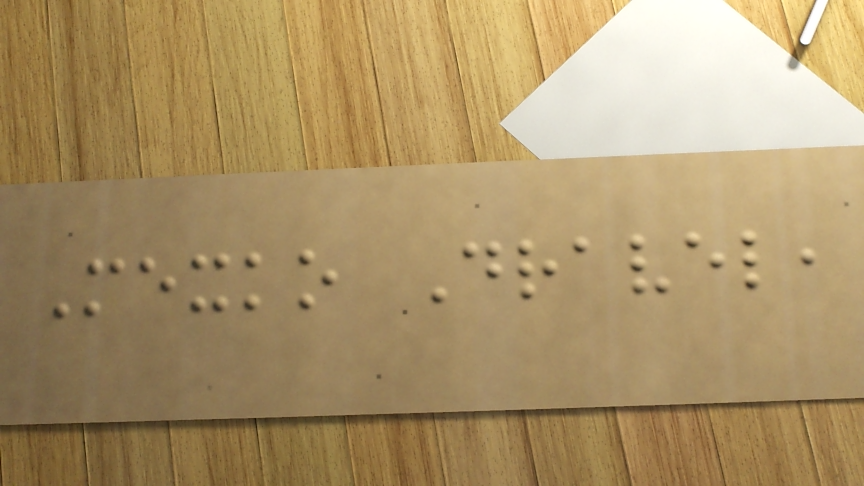Mexko Dravel,
